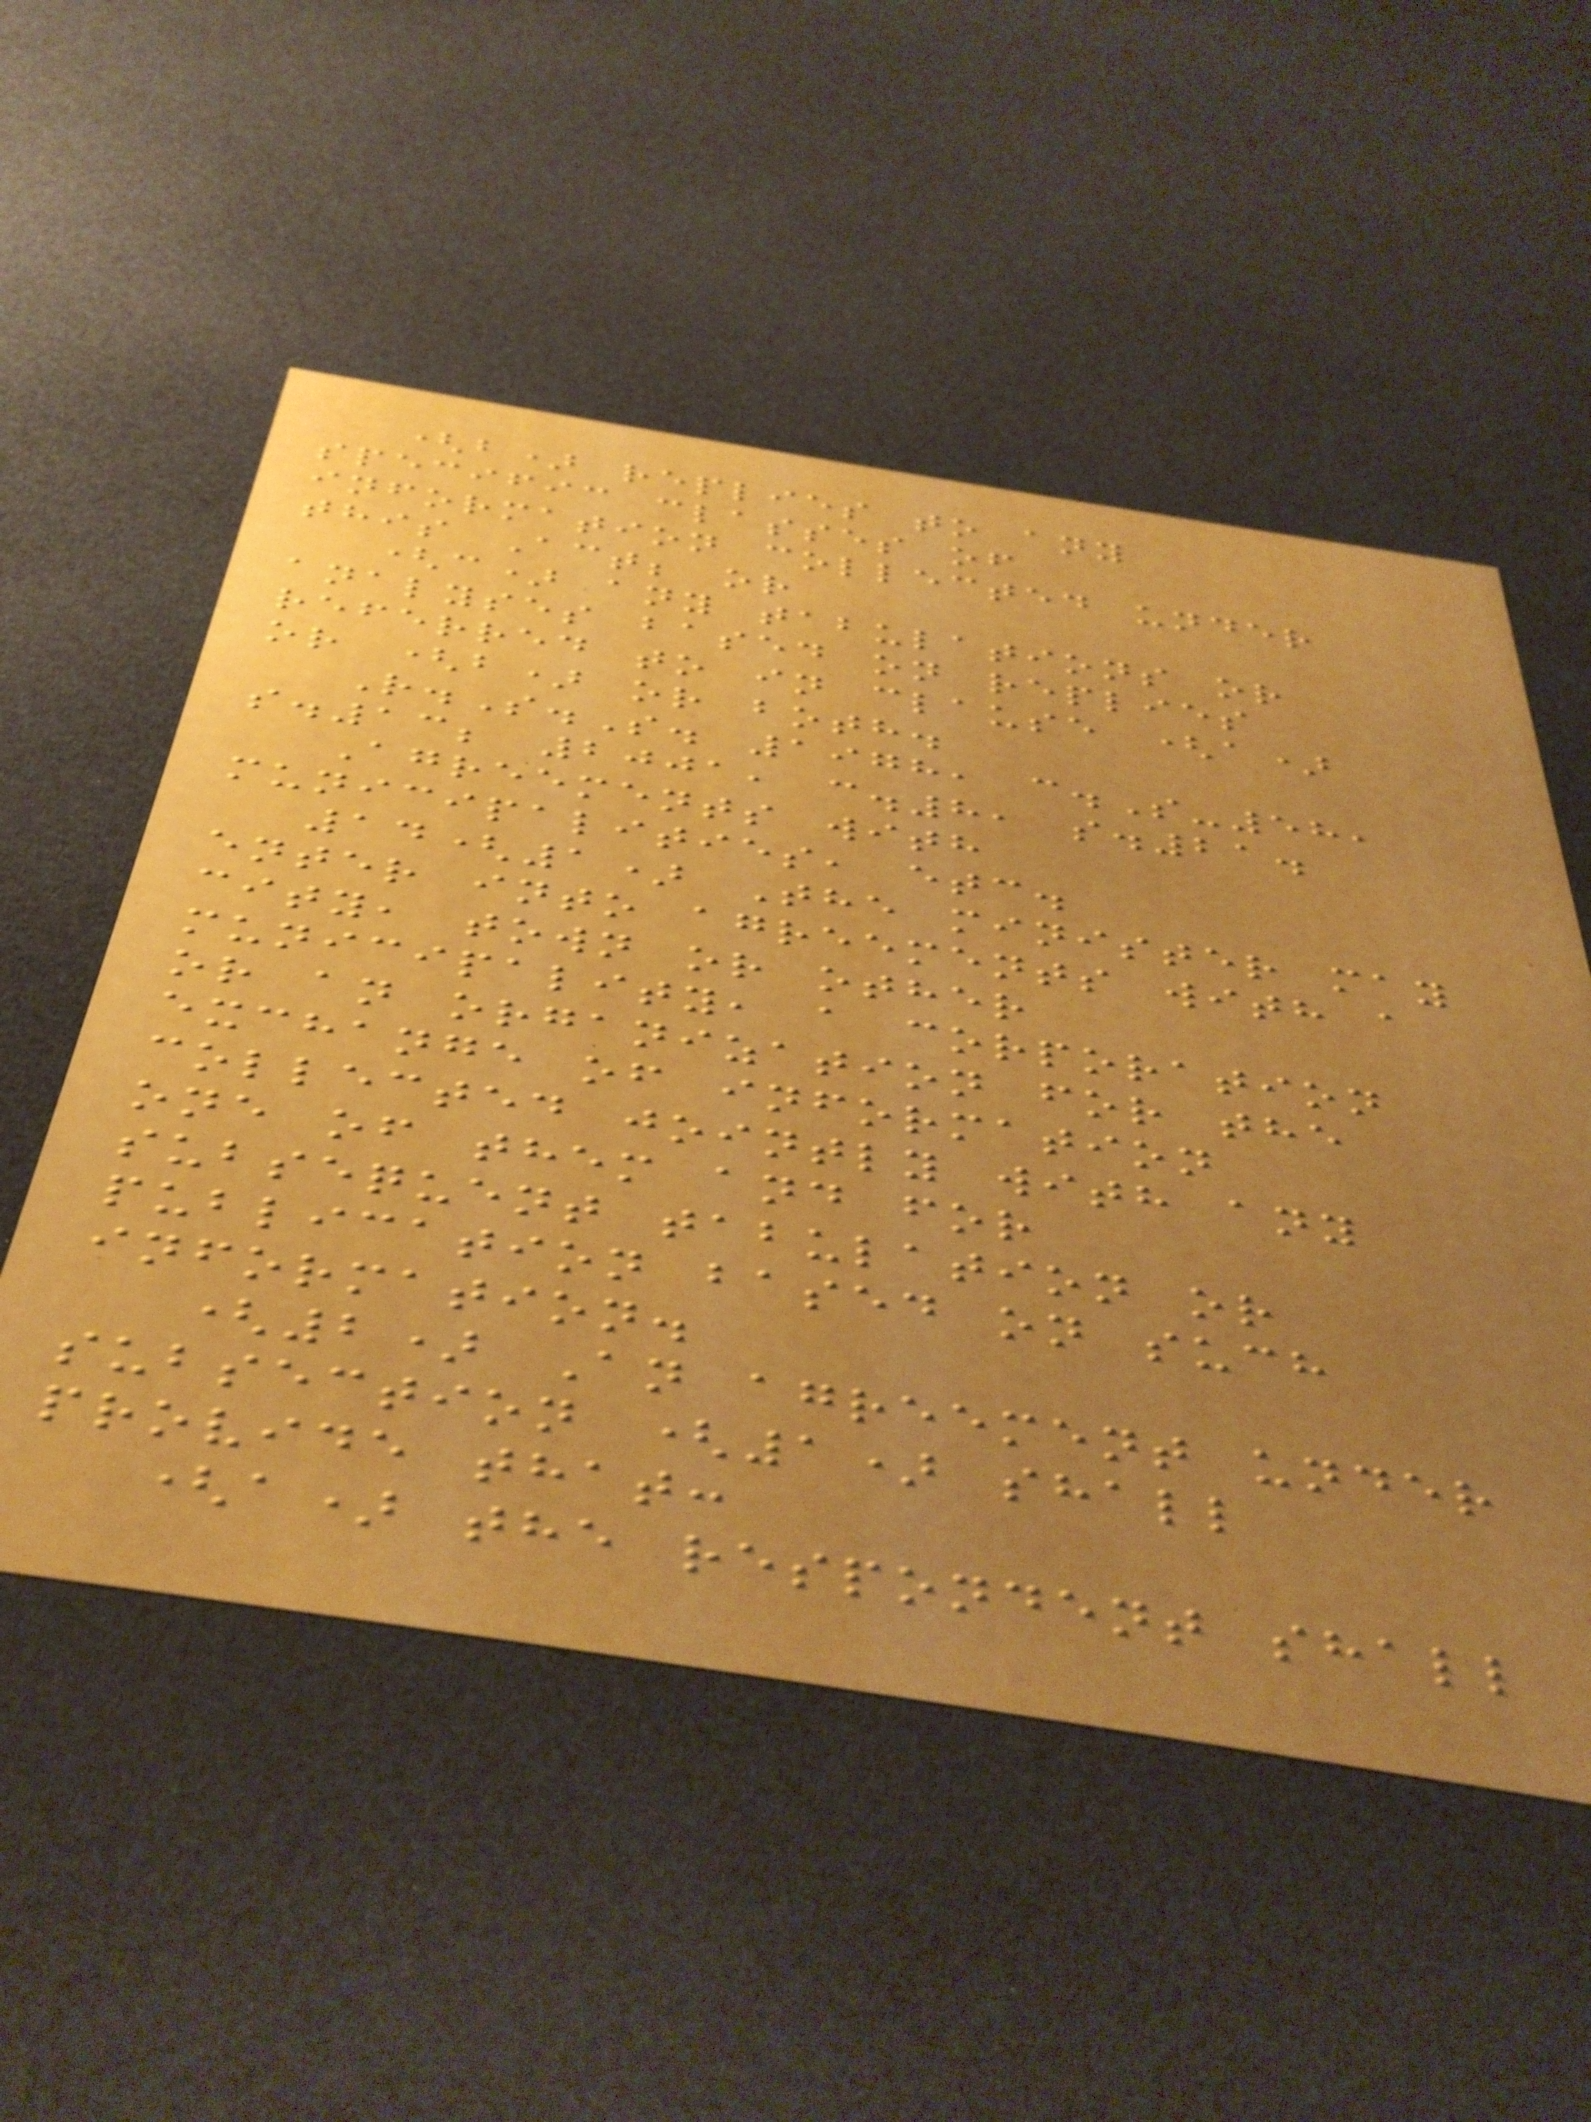(b) replies to any
specific classes of
information collected under
this Act; or
(c) any tabulations or
analyses based on replies
referred to in clause (a)
or (b) or both.
R.S.S. 1978, c.S-58,
s.13; 2001, c.8, s.21.
Agreements with
municipalities, etc.
14(1) The minister may
enter into agreements with a
city, town or other
municipality, a corporation
or an organization for the
exchange of information
collected jointly with any
one of them and for
subsequent tabulation or
publication based on such
information.
(2) An agreement under
subsection (1) shall
provide that:
(a) the respondent shall
